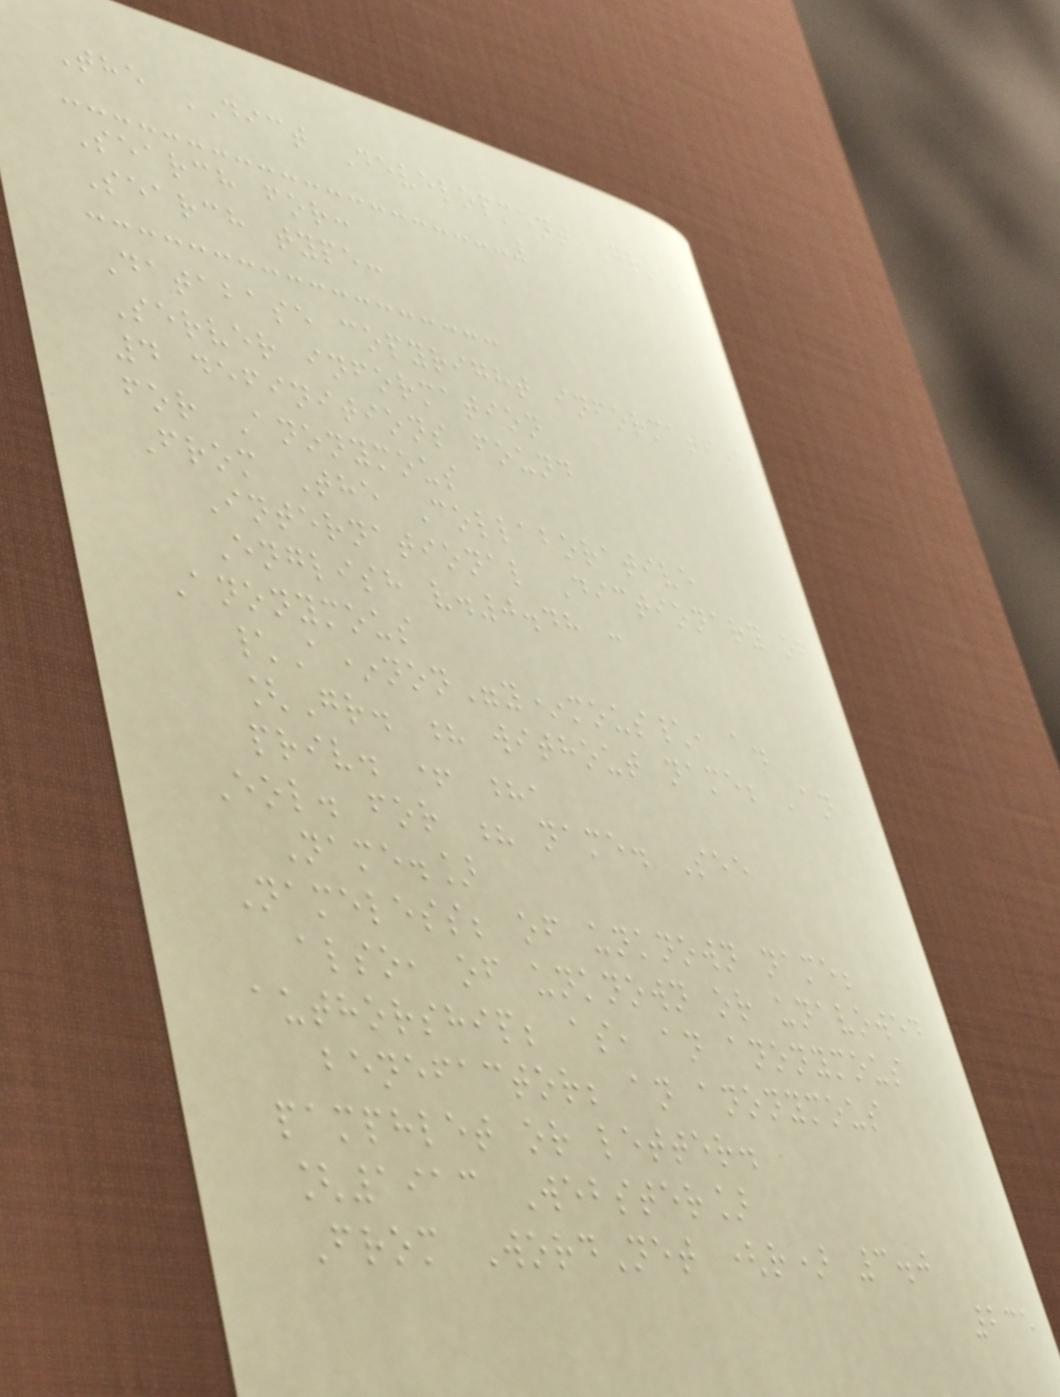The DICT Development Group
Search for:
Search type:
Database copyright information
Server information
4 definitions found
for Anonymous
From The Collaborative
International Dictionary of
English v.0.48 :
Anonymous
\A*non"y*mous\, a.
[Gr. ? without name; 'an
priv. + ?,
Eol. for ? name. See
Name.]
Nameless; of unknown name;
also, of unknown or unavowed
authorship; as, an anonymous
benefactor; an anonymous
pamphlet or letter.
[1913 Webster]
From WordNet (r) 3.0
235
